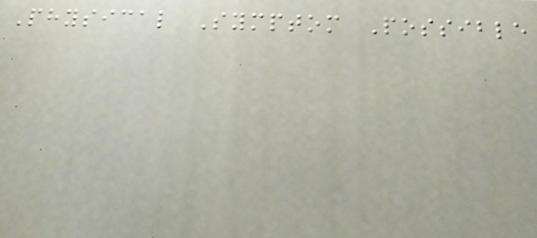Physical Symptom Possible
